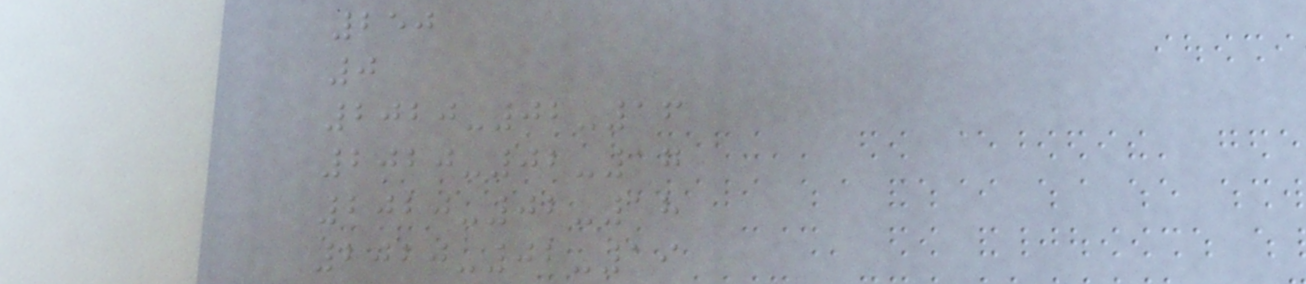250
0
2020-02-16
2020-02-17
2020-02-18
2020-02-19
